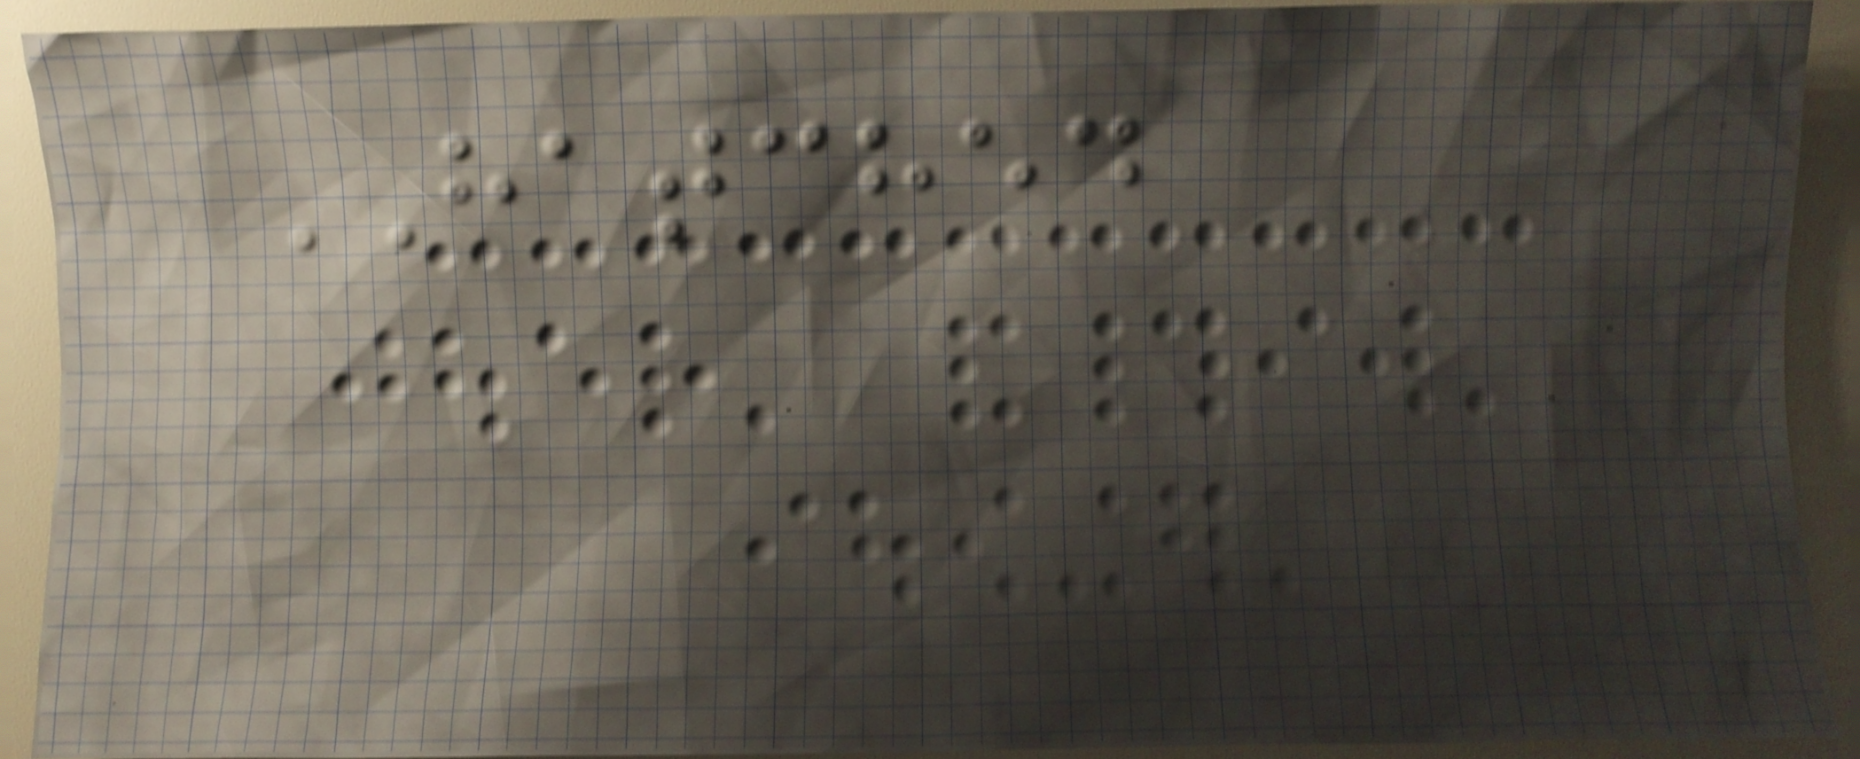HATCHED
